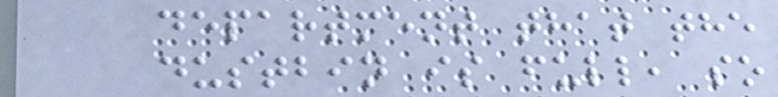department that the
dustbin is full, so
